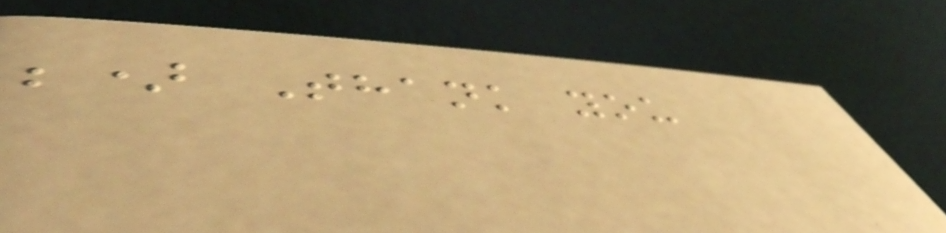;) Thank you
